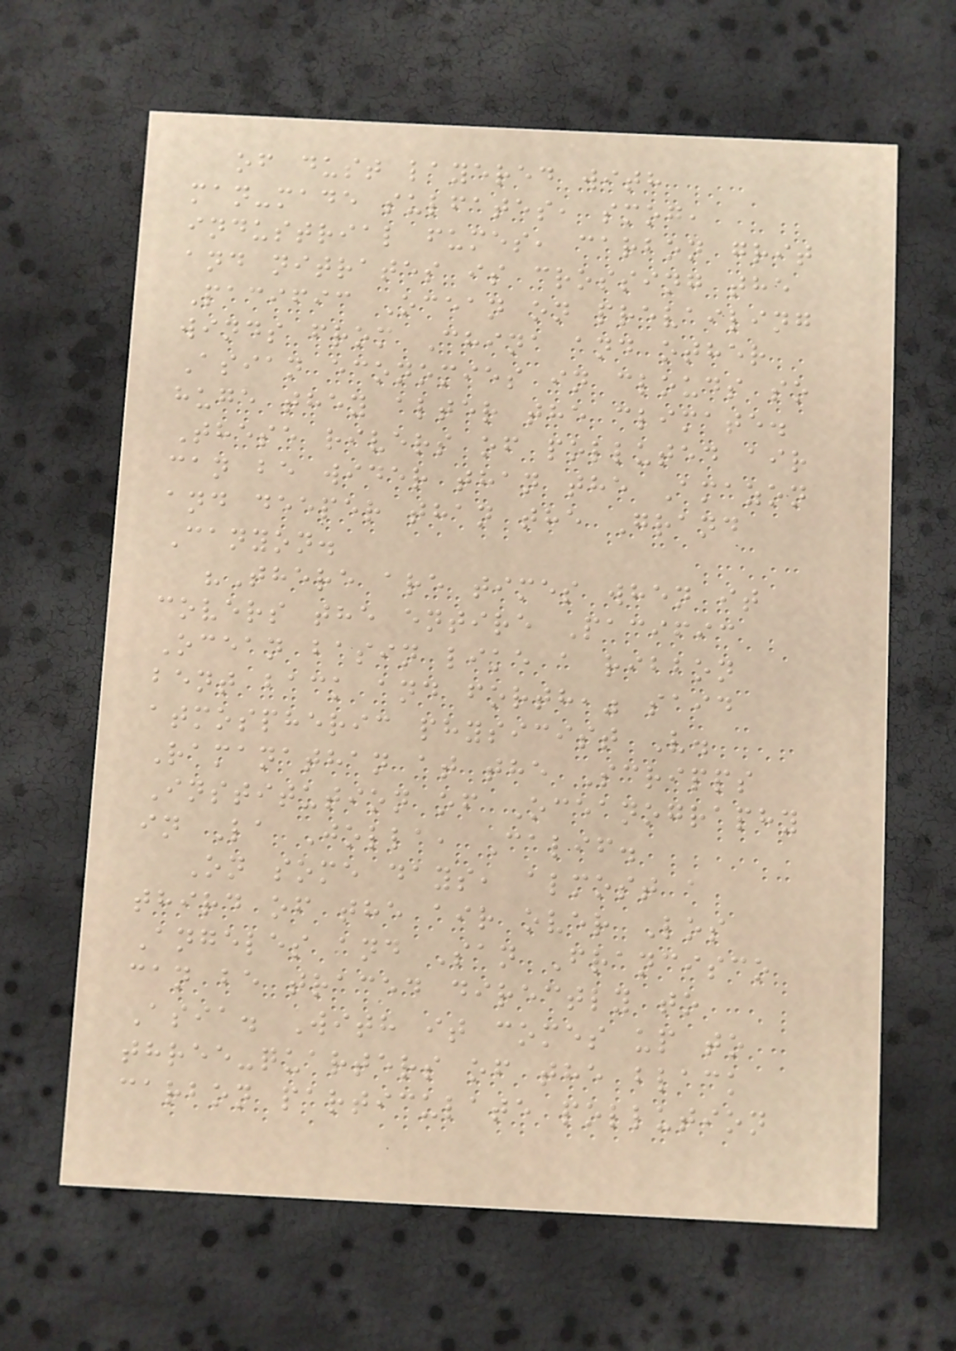of dust layered with
man-made sulfates, smog,
industrial fumes, carbon grit
and nitrates is crossing the
Pacific Ocean on prevailing
winds from China and other
Asian economies in clouds so
huge they alter the climate.
These rivers of polluted air
can be wider than the Amazon
and deeper than the Grand
Canyon.
"There are times when it
covers the entire Pacific
Ocean basin like a ribbon
bent back and forth," said
atmospheric physicist V.
Ramanathan at the Scripps
Institution of Oceanography
in La Jolla, Calif.
On some days, almost a
third of the air over Los
Angeles and San Francisco
can be traced directly to
Asia. With it comes up to
three-quarters of the black
carbon particulate pollution
